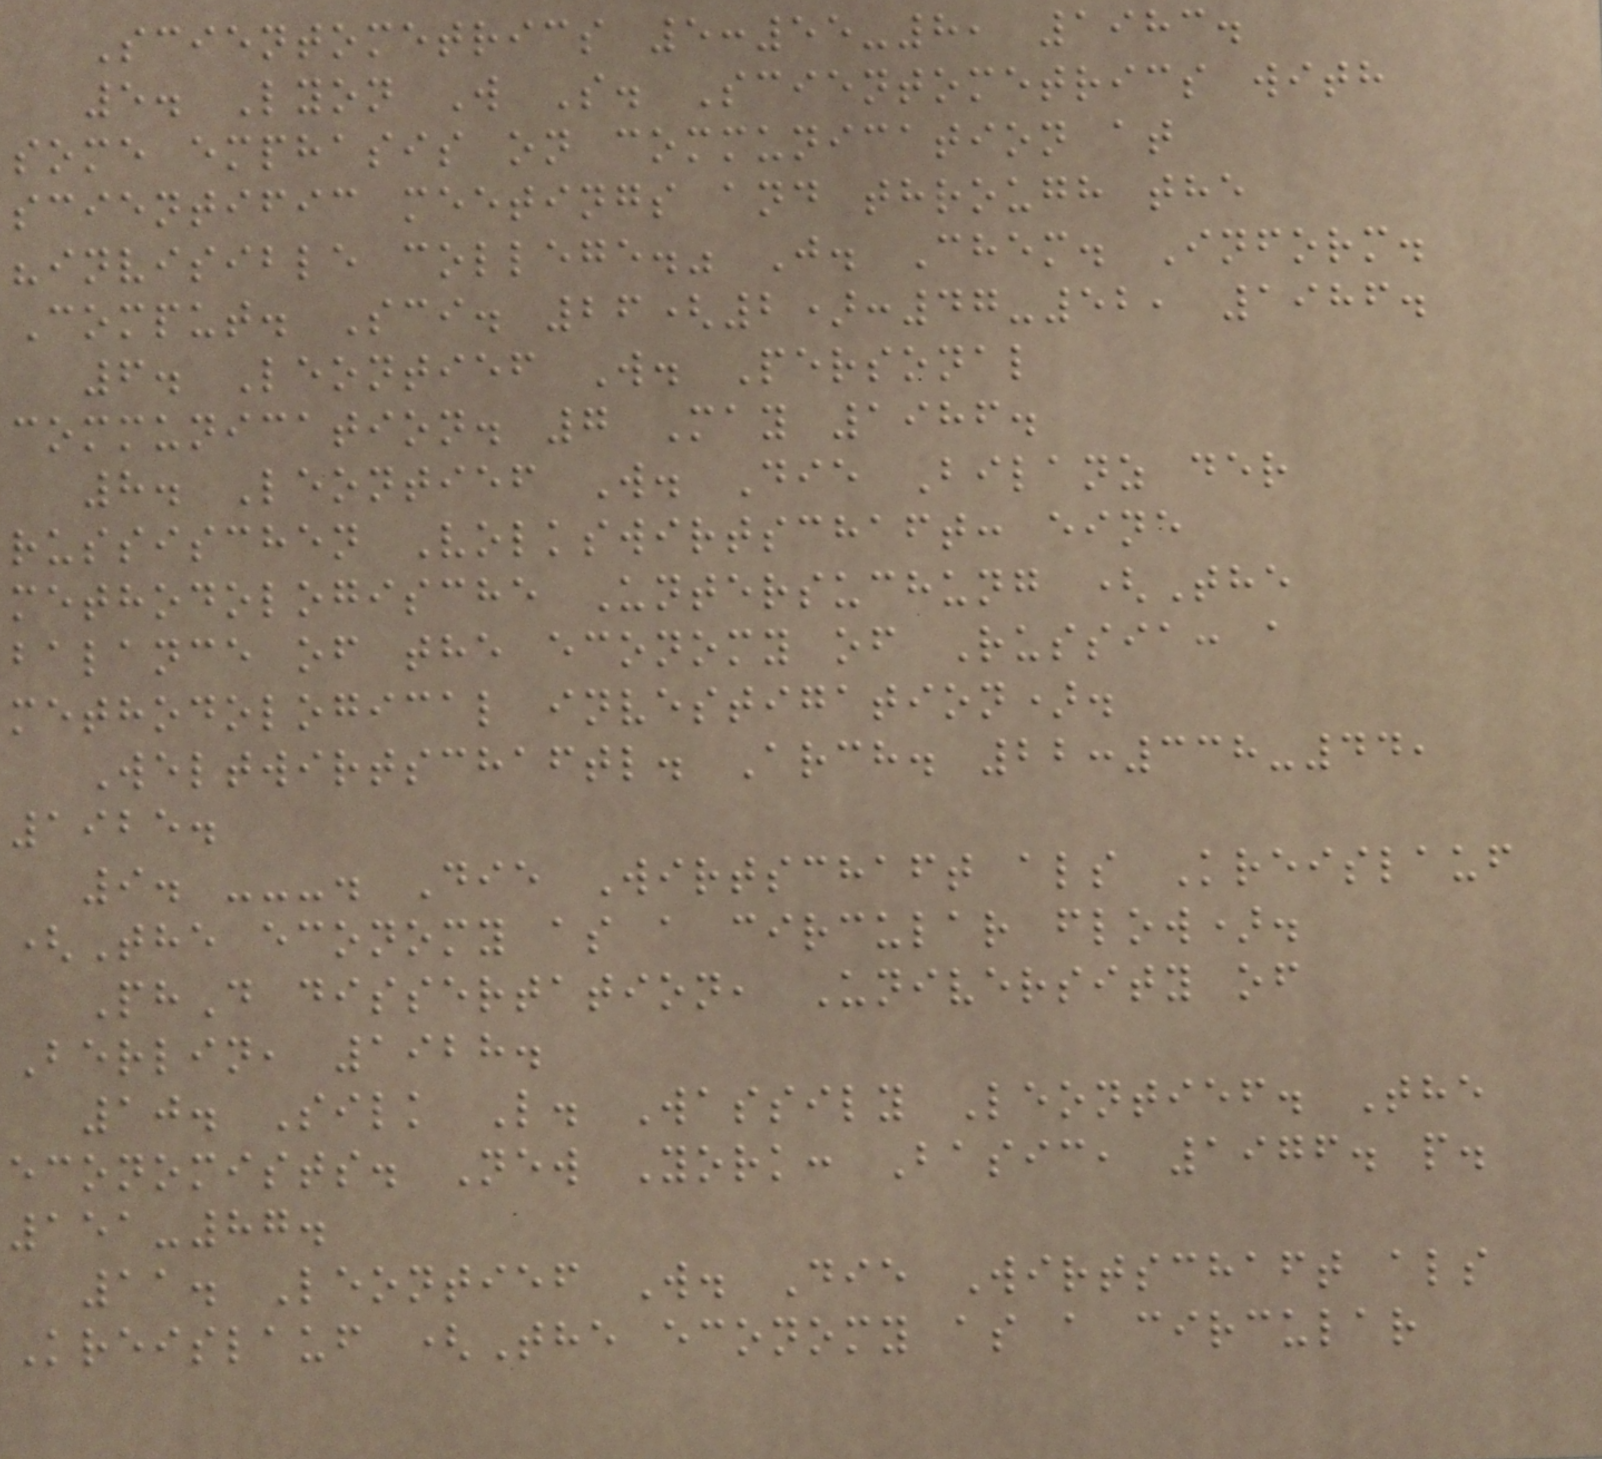Scientometrics 5:55-8, 1983.
5. Lyon W S. Scientometrics with
some emphasis on communication at
scientific meetings and through the
"invisible college." J. Chem. Inform.
Comput. Sci. 26(2):47-52, 1986.
6. Leontief W. Personal
communication. 7 May 1986.
8. Leontief W. Die Bilanz der
russischen Volkswirtschaft: eine
methodologische Untersuchung (The
balance of the economy of Russia: a
methodological investigation).
Weltwirtschaftl. Arch. 22:338-44,
1925.
9. ---. Die Wirtschaft als Kreislauf
(The economy as a circular flow).
PhD dissertation, University of
Berlin, 1928.
10. Silk L. Wassily Leontief. The
economists. New York: Basic, 1976. p.
151-87.
11. Leontief W. Die Wirtschaft als
Kreislauf (The economy as a circular
